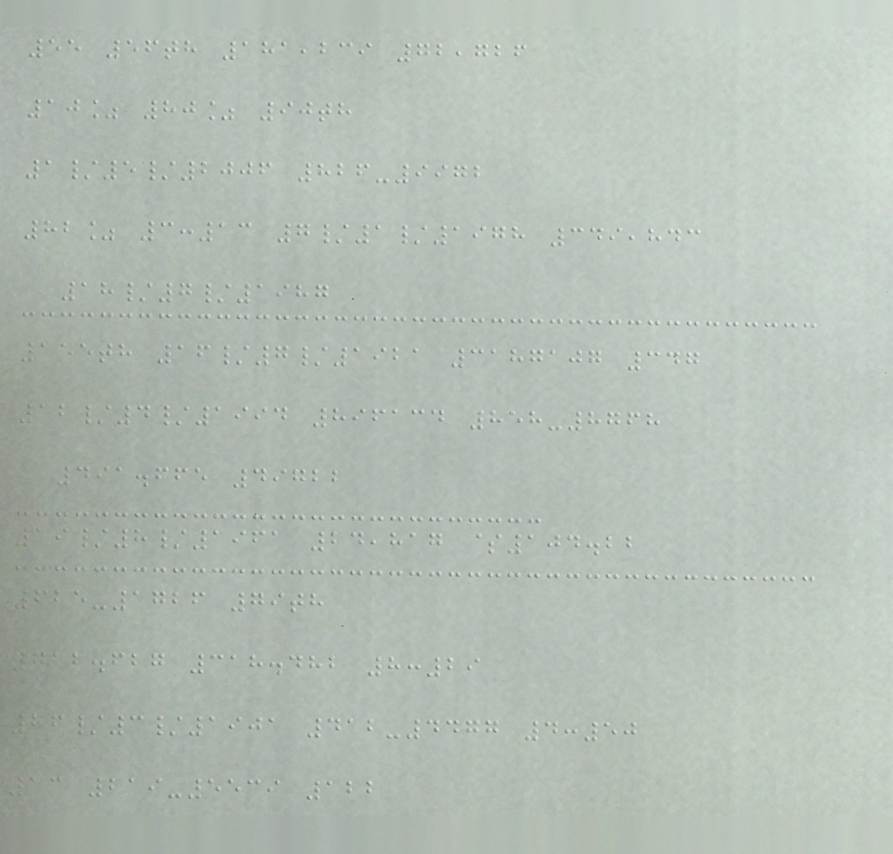55 56th 181,239 72,726
10% 80% 90th
1/5/2006 826-9972
82% 3:13 7/1/1978 349,843
18/7/1987
155th 16/7/1921 3187107 347
12/4/1994 896134 858-8768
491.665 49722
19/8/1961 24,817 $104.22
625-1726 79th
712.627 318.482 8:29
26/3/1901 412-4477 4:50
13 219-5539 122
